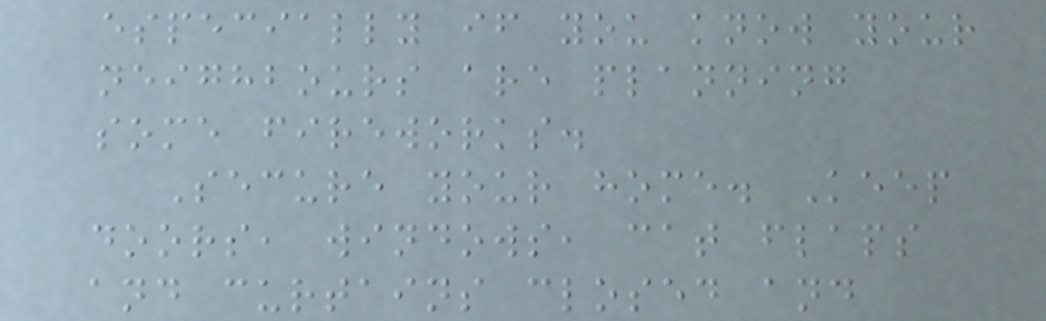especially if you know your
neighbours are planning
some fireworks.
Secure your home. Keep
doors, windows, cat flaps
and curtains closed and
